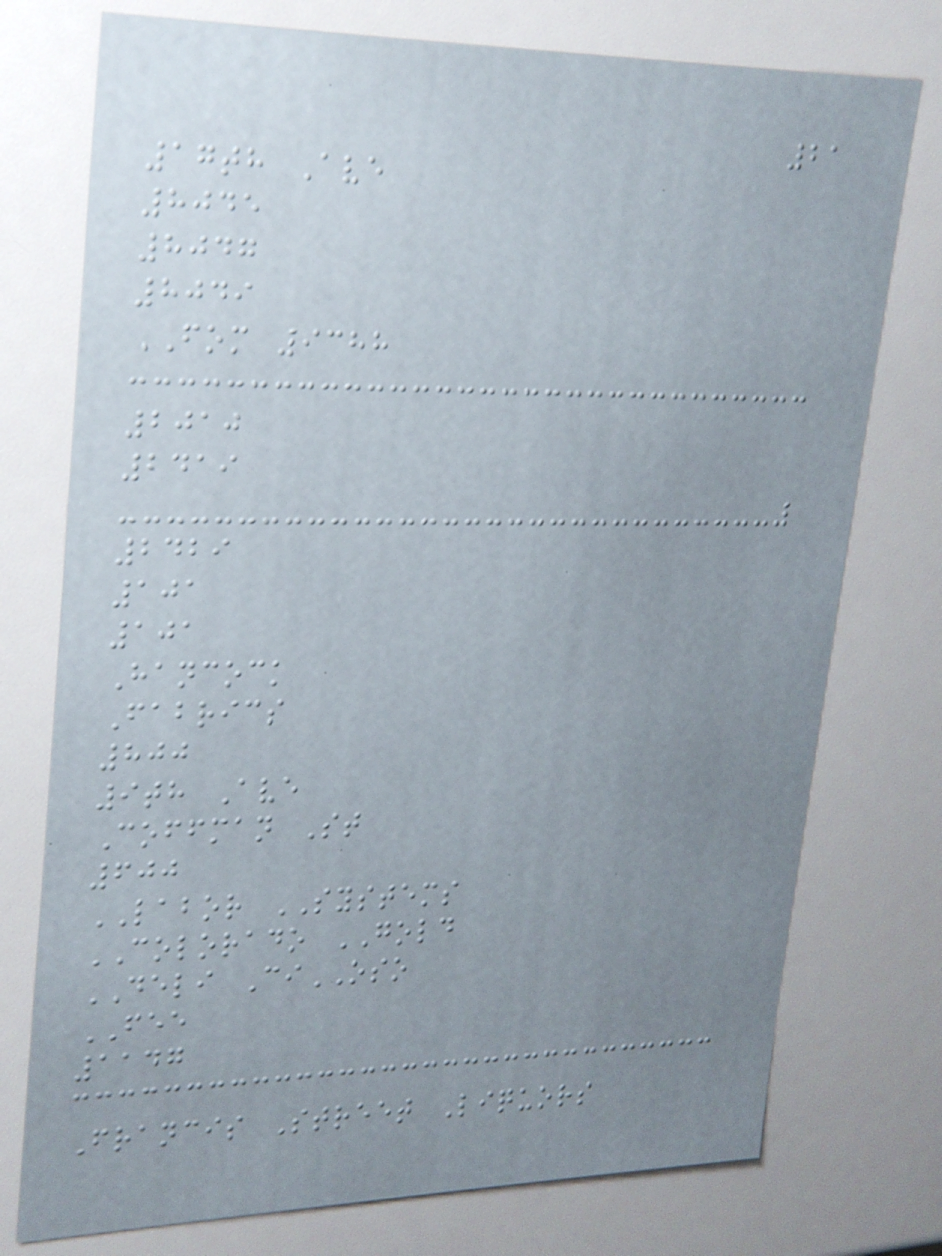21
17th Ave
8045
8047
8049
FOM 9388
2010
2419
2429
101
101
Hancock
Fabrics
800
9th Ave
Coffman St
600
LABOR SYSTEMS
COLORADO GOLD
DELI CiOSO
FEE
1147
Francis Street Liquors
